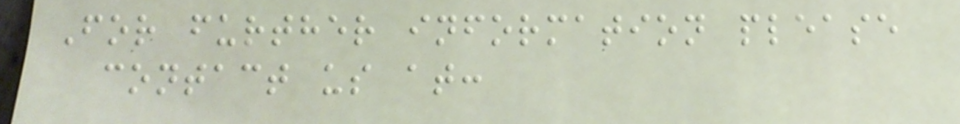For further information please
contact us at:
